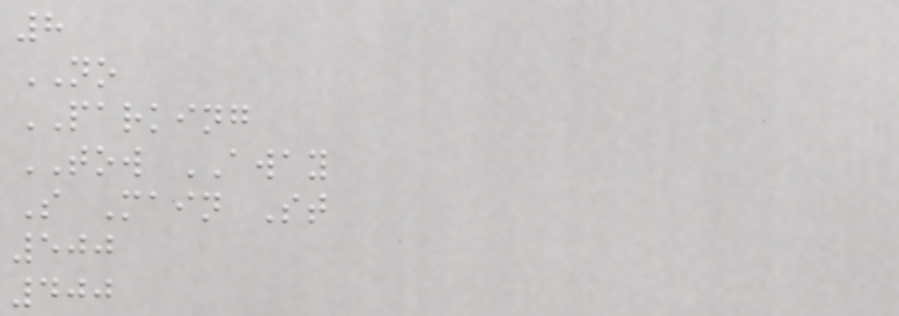8
NO
PARKING
TOW AWAY
S Main St
500
400
